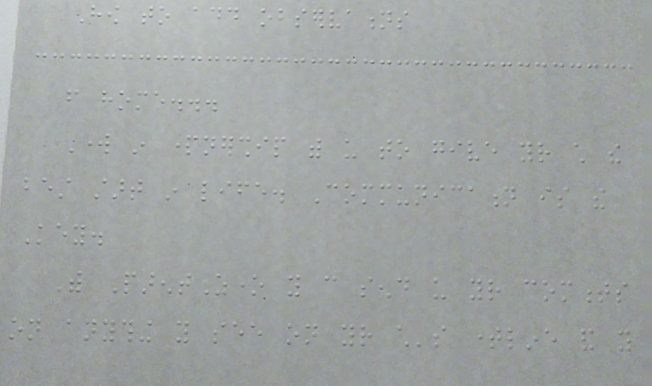How to add observations
from home...
Work in partnership with us to give your child the
best start in life. Communication is the
Key.
With ParentZone you can send us your comments
on anything you see on your child's timeline and you
